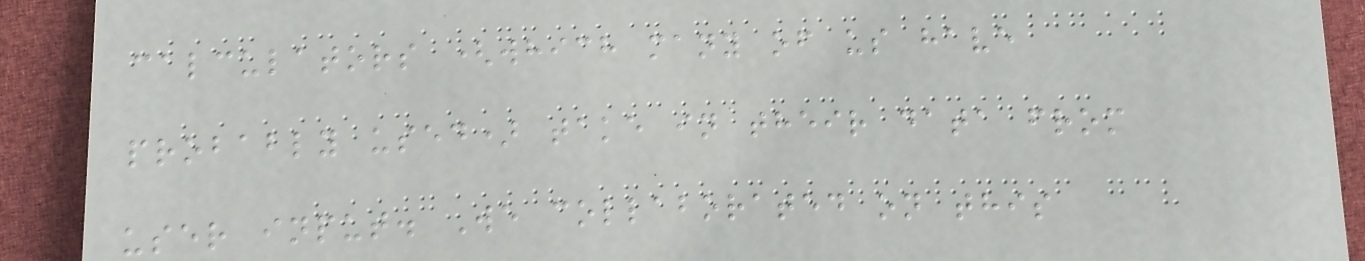calculators (which many of us have
probably used) take in their data from
user input. We collaborated on this
